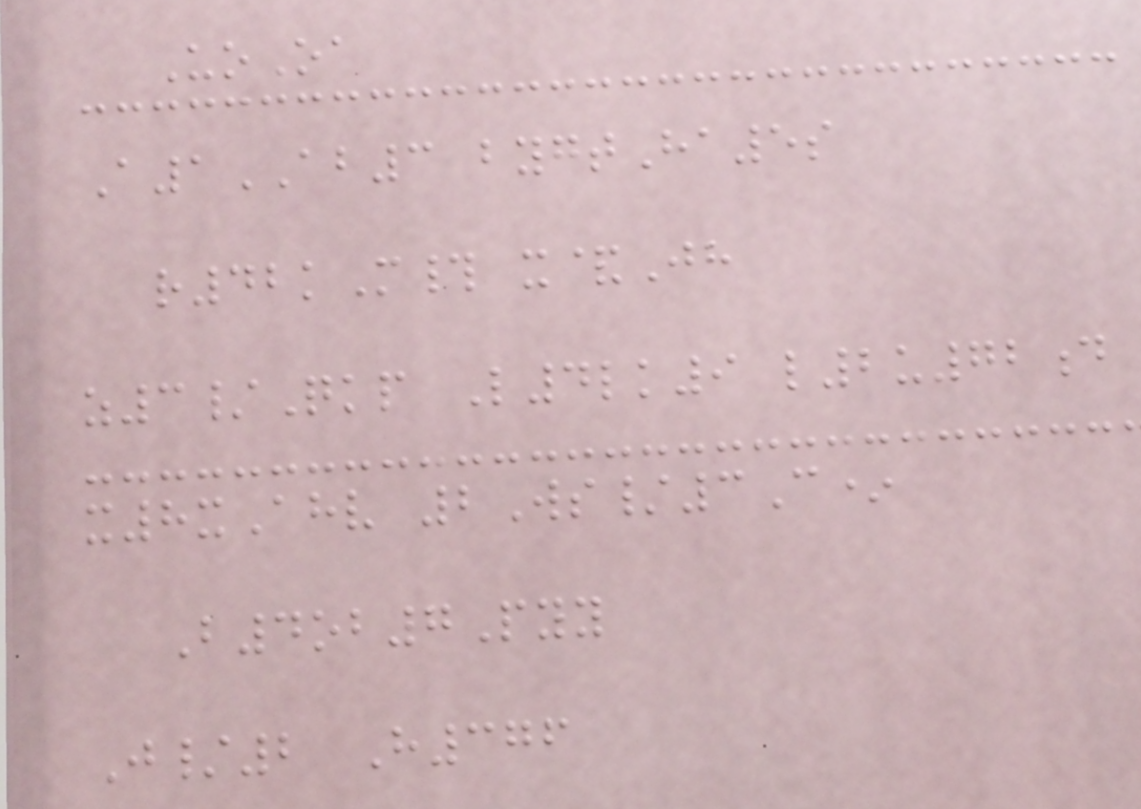UoOa
A1AB3 bygtHa5s
r42kM# x&Jh
z3/Qkp L4lk9 l2u72d
x8xAhv 2Ws/3C*
B4ob7Pyy
J/2 H376
